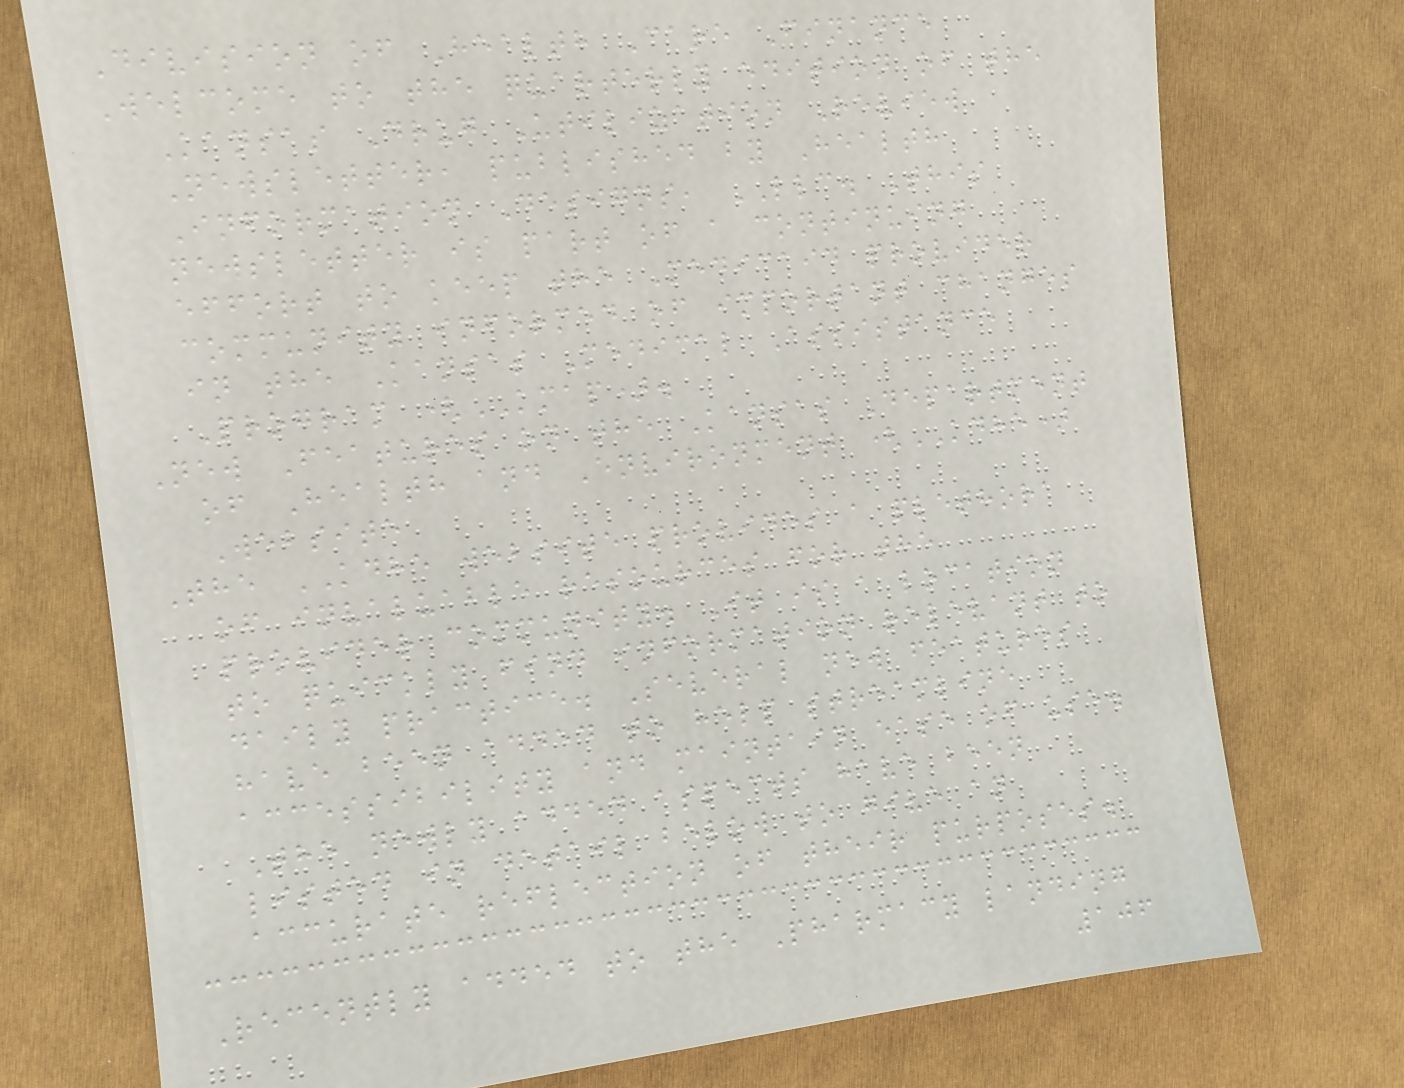Division of Health Care Finance
Welcome to the quarterly edition of the
Kansas Drug Utilization Review
Newsletter, published by Health
Information Designs, LLC. This
newsletter is part of a continuing
effort to keep the Medicaid provider
community informed of important changes
in the Kansas Medical Assistance
Program (KMAP).
New Features on the Kansas Department
of Health and Environment (KDHE)
Website
The KDHE website provides a plethora
of invaluable resources for the
provider community. It is a location
to quickly find information relevant to
daily practice. Several new features
have been added to help streamline
accessibility and maintain ease of use.
The newly added aspects have been
listed in detail below to give an
accurate reflection of their purposes.
Recently added to the Pharmacy landing
106
